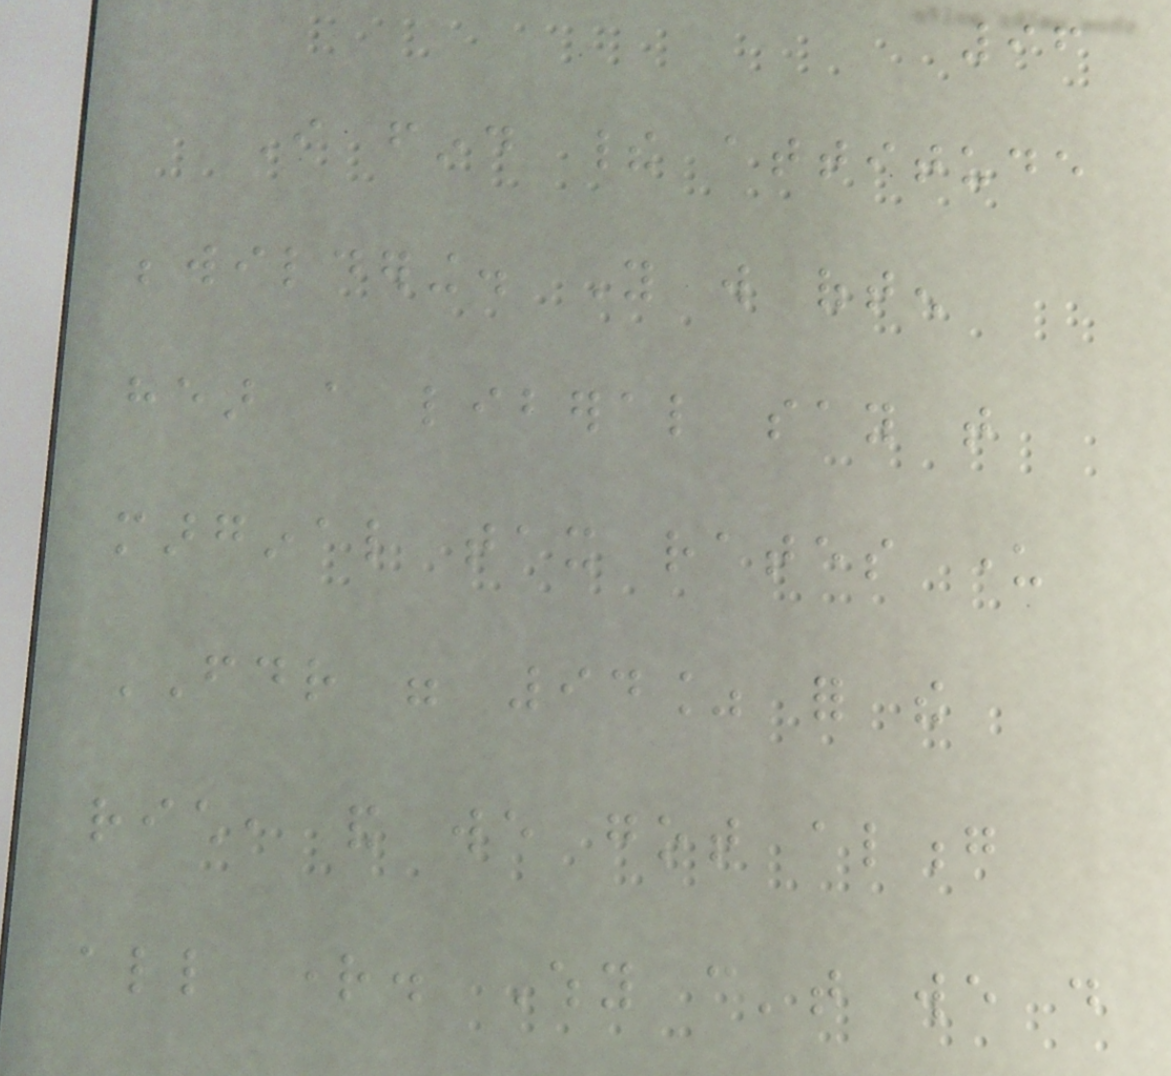96
I find their attitude
bewildering. You will often
hear a liberal say that
marginal tax rates under
FDR were 94% for the
rich, and we got along
all right. Why can't we do
